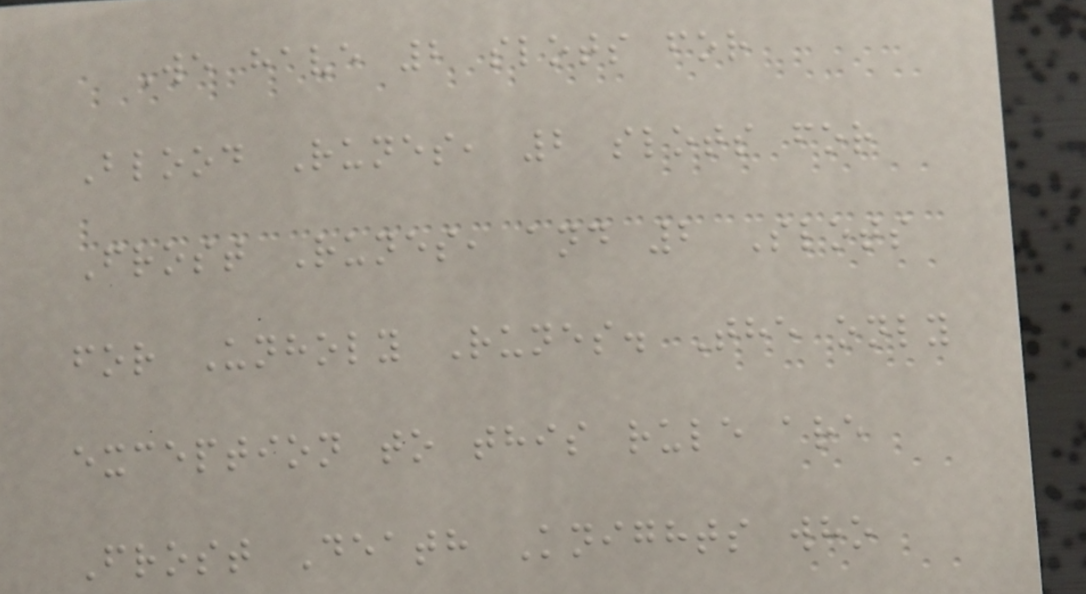We have 2 slots for
Blood Runes, 2 slots for
Frost Runes, and 2 Slots
for Unholy Runes. The only
exception to this rule are
Frost Death Knights who
